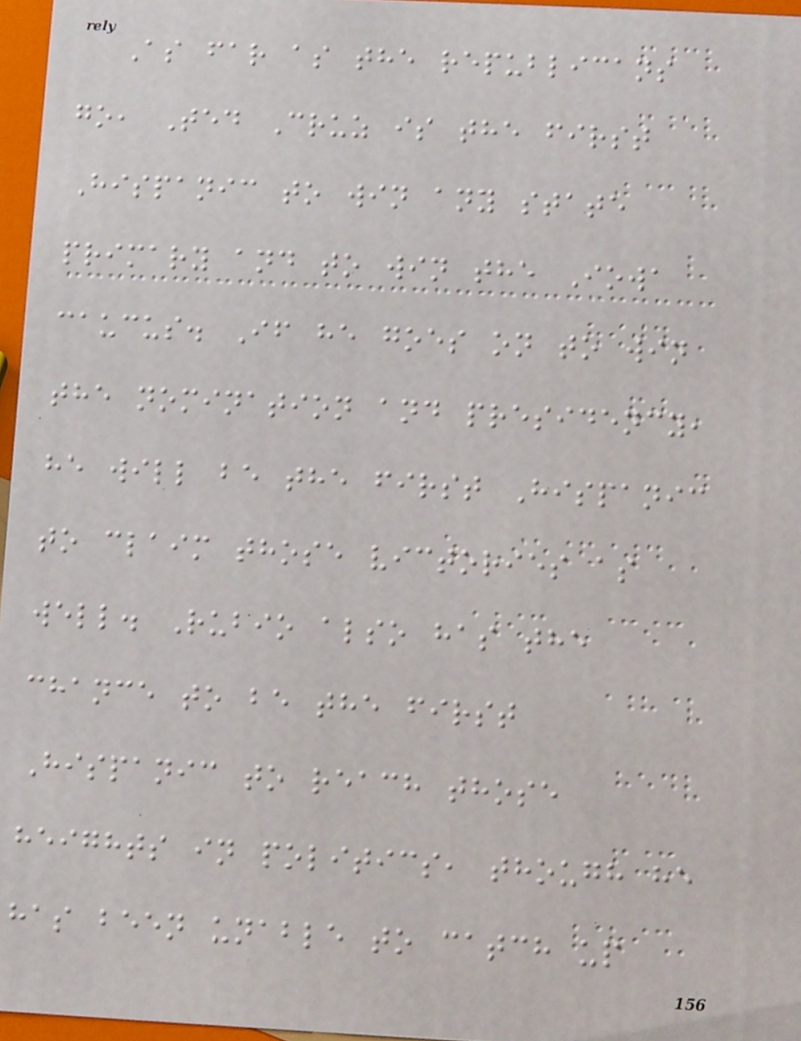As far as the republicans
go, Ted Cruz is the first
Hispanic to win any state
primary and to win the Iowa
caucus. If he goes on to win
the nomination and presidency,
he will be the first Hispanic
to claim those victories as
well. Rubio also has the
chance to be the first
Hispanic to reach those
heights in politics, though he
has been unable to catch up
